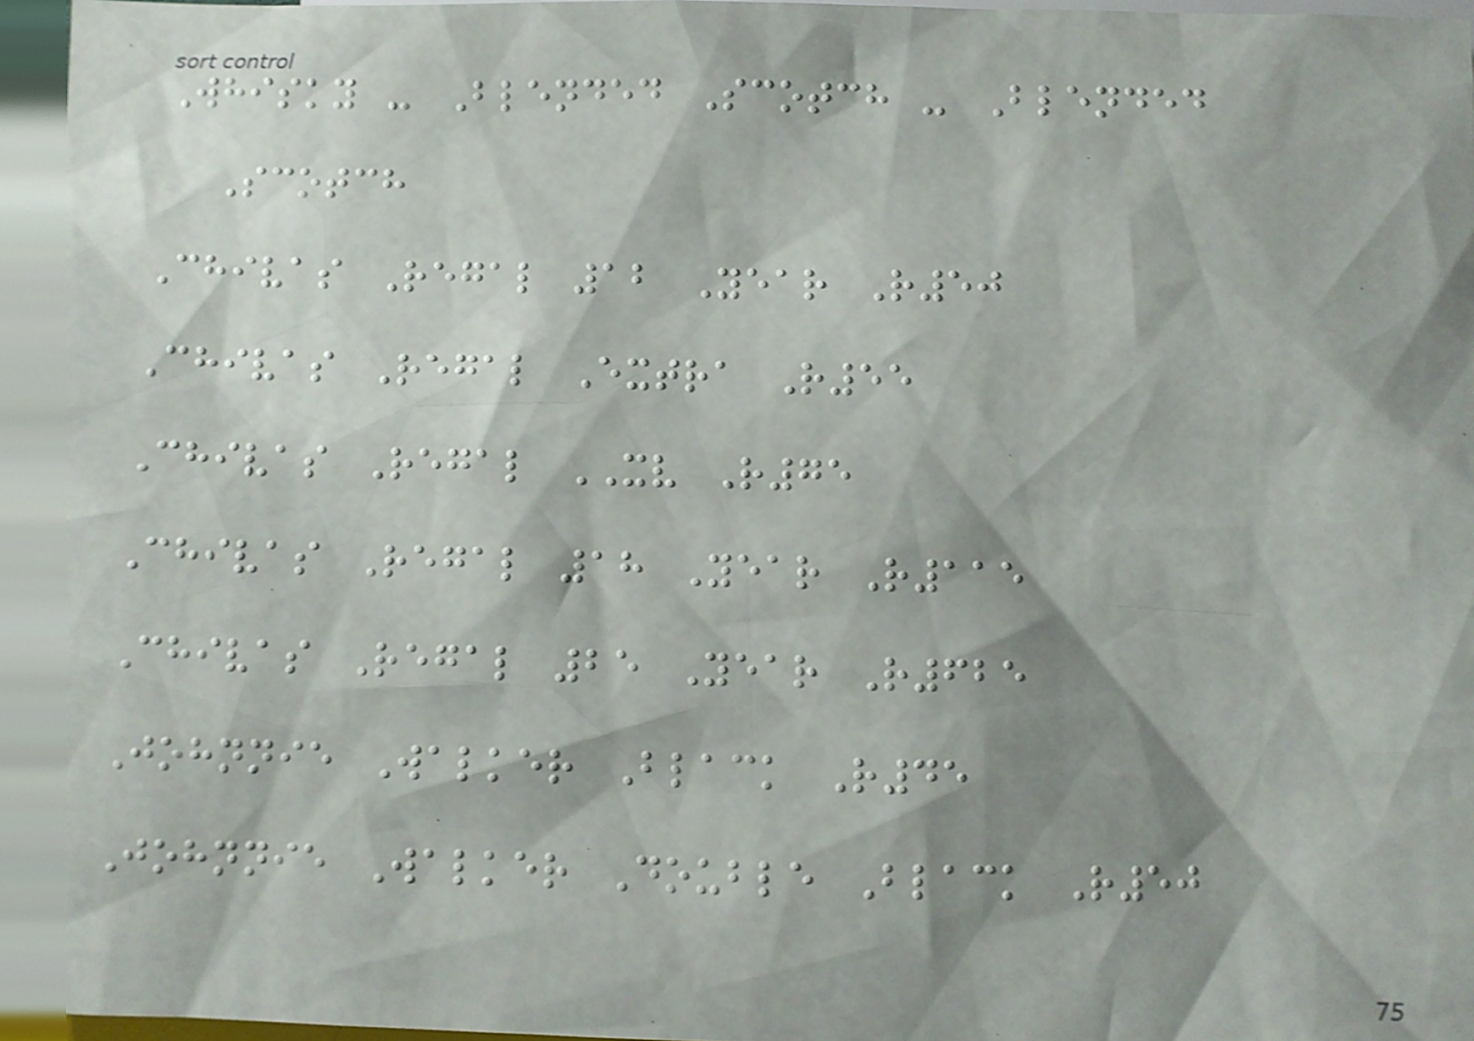Whisky - Blended Scotch - Blended
Scotch
Chivas Regal 12 Year R50
Chivas Regal Extra R55
Chivas Regal XV R75
Chivas Regal 18 Year R115
Chivas Regal 25 Year R625
Johnnie Walker Black R45
Johnnie Walker Double Black R50
